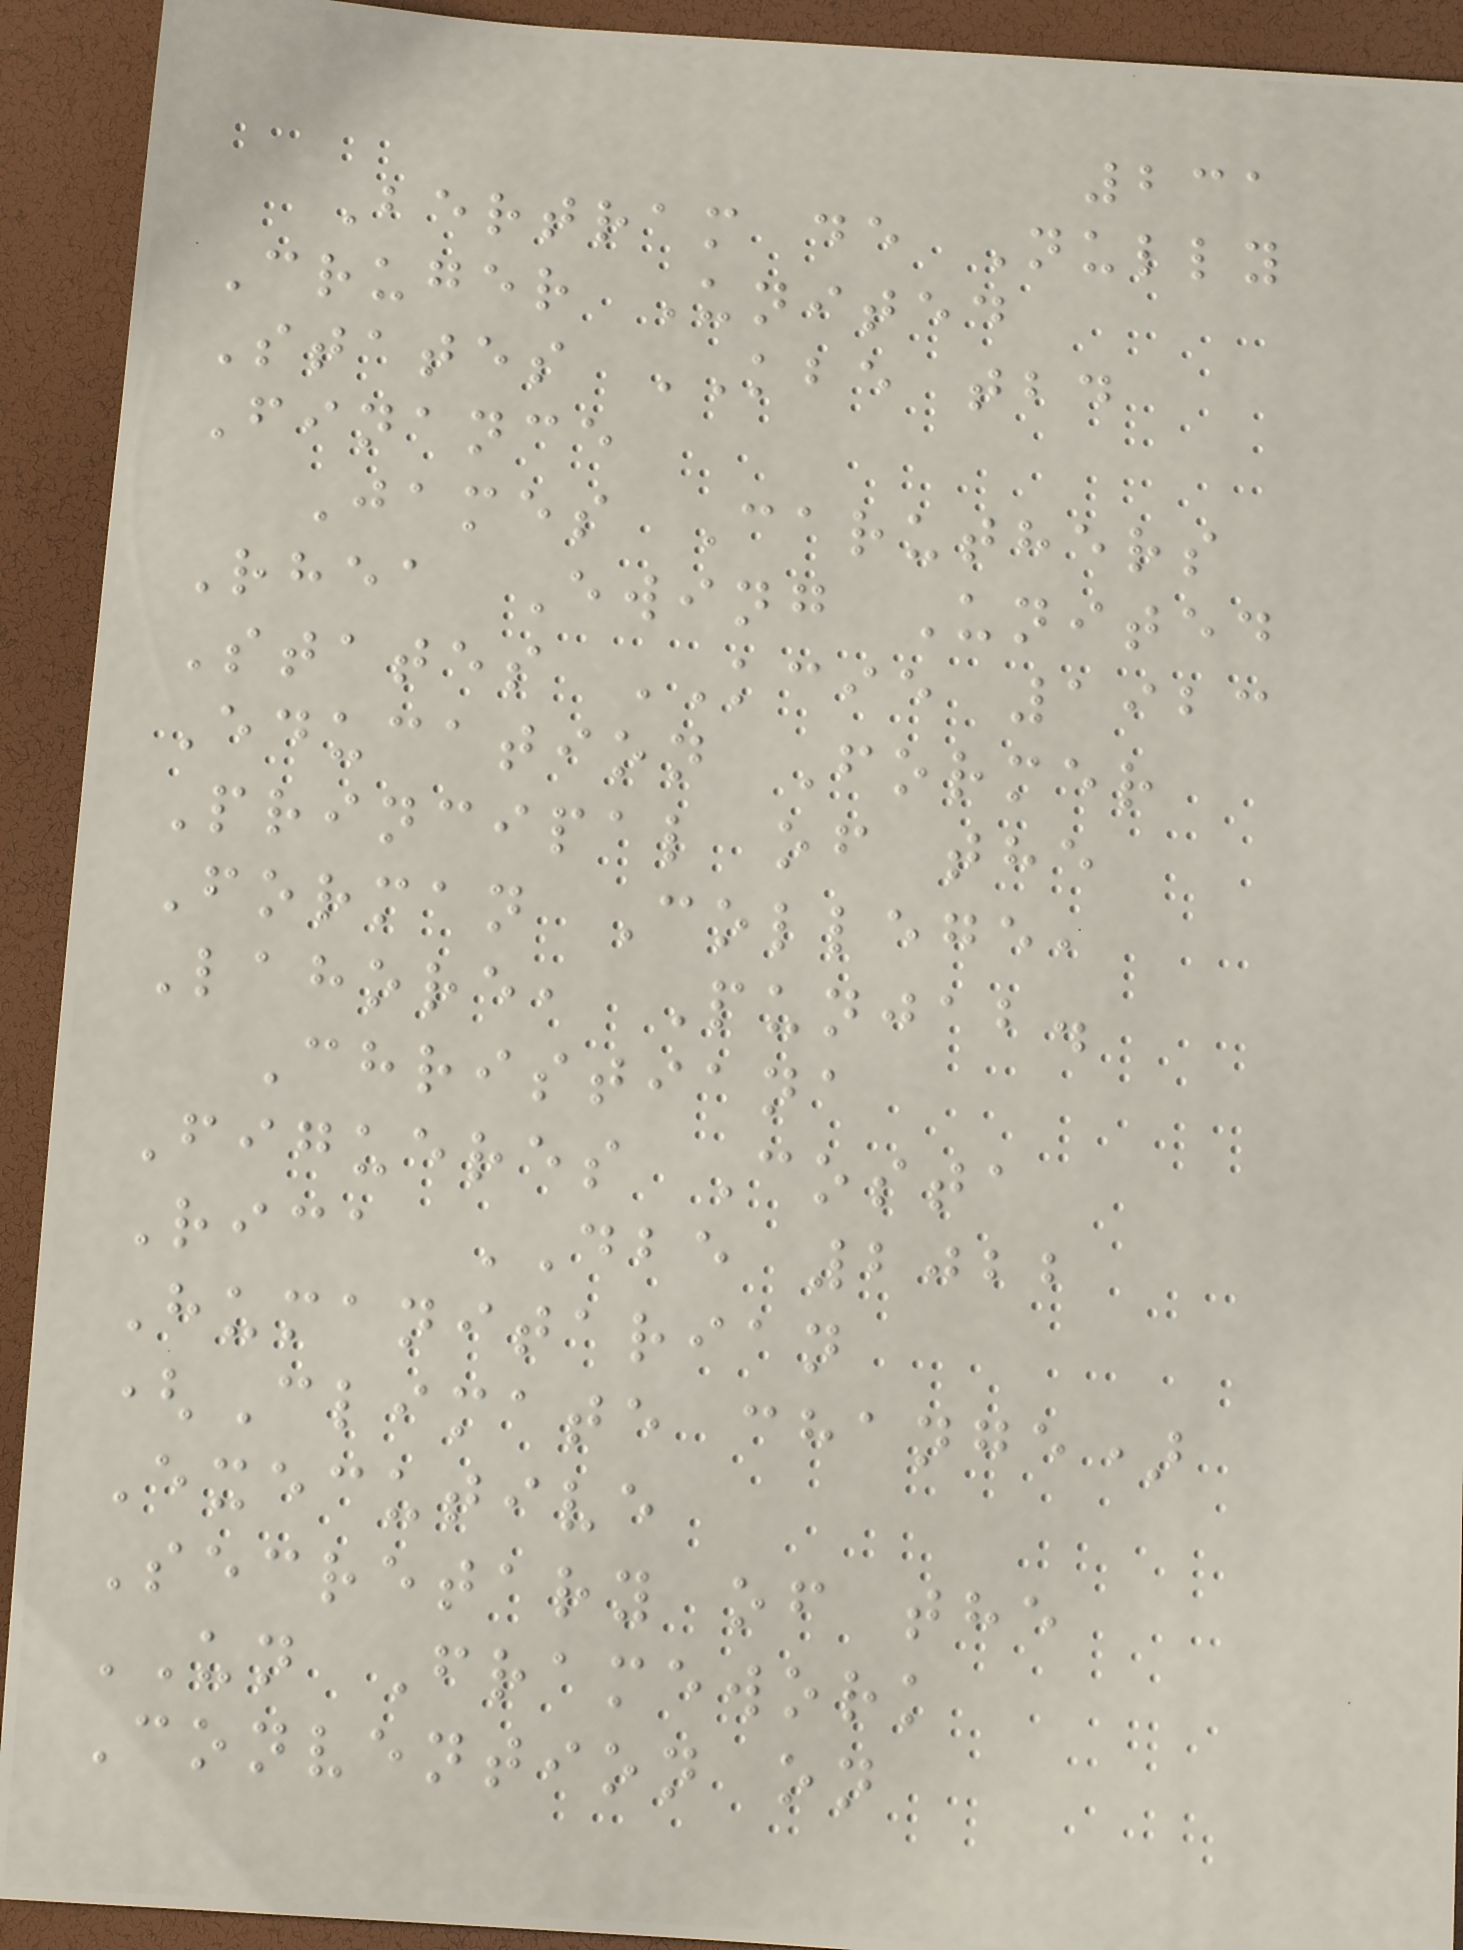231
Bertram de Nully
Cruger United
States KBE tbd
Finance
James Caruthers
Rhea Ewing United
States KCIE 1923
Education Former
Principal of the
Forman College,
Lahore, Punjab.
Christiana
Figueres Costa
Rica DBE 2022
Humanitarian
(Climate change)
Executive
Secretary of the
UN Framework
Convention on
